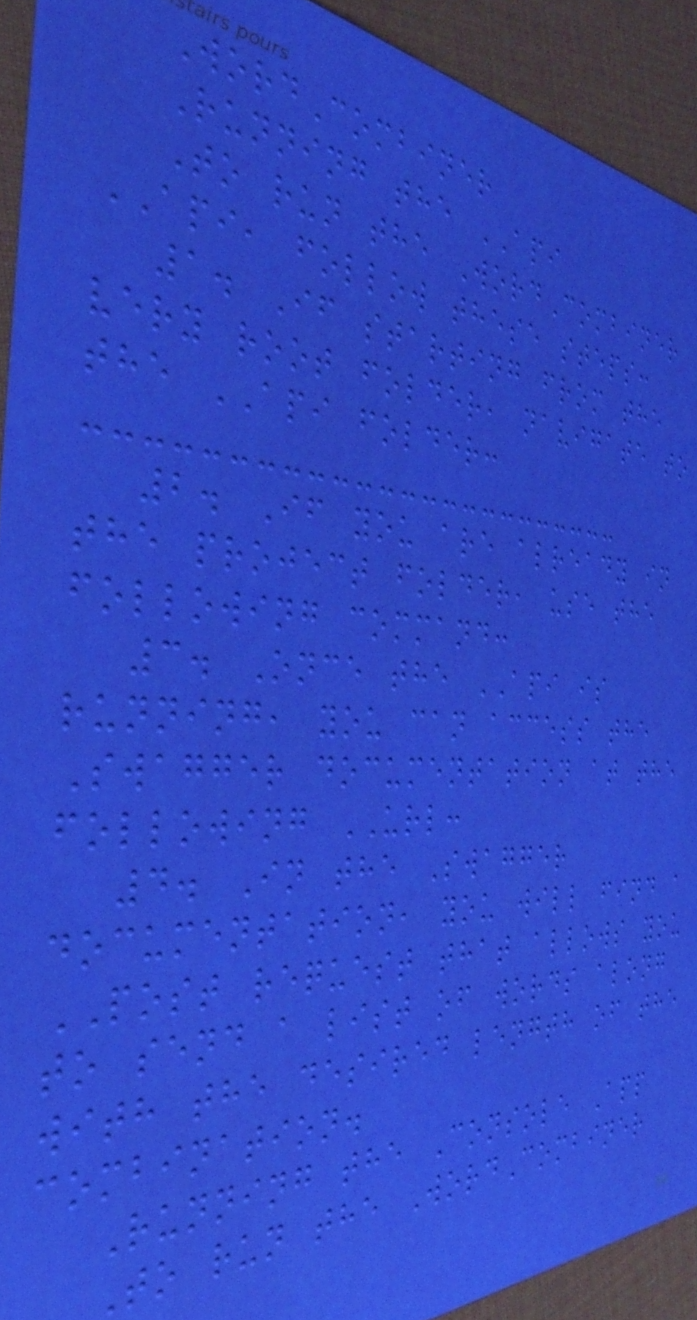WordCombiner
Running the API
To run the WordCombiner
API, follow these steps:
1. If starting from the
very root folder, navigate to
the API folder:
2. If you are already in
the project folder, use the
following command:
3. Once the API is
running, you can access the
Swagger documentation at the
following URL:
4. In the Swagger
documentation, you will find a
POST request that allows you
to send a list of words along
with the desired length of the
combination.
Running the Console App
To run the WordCombiner
